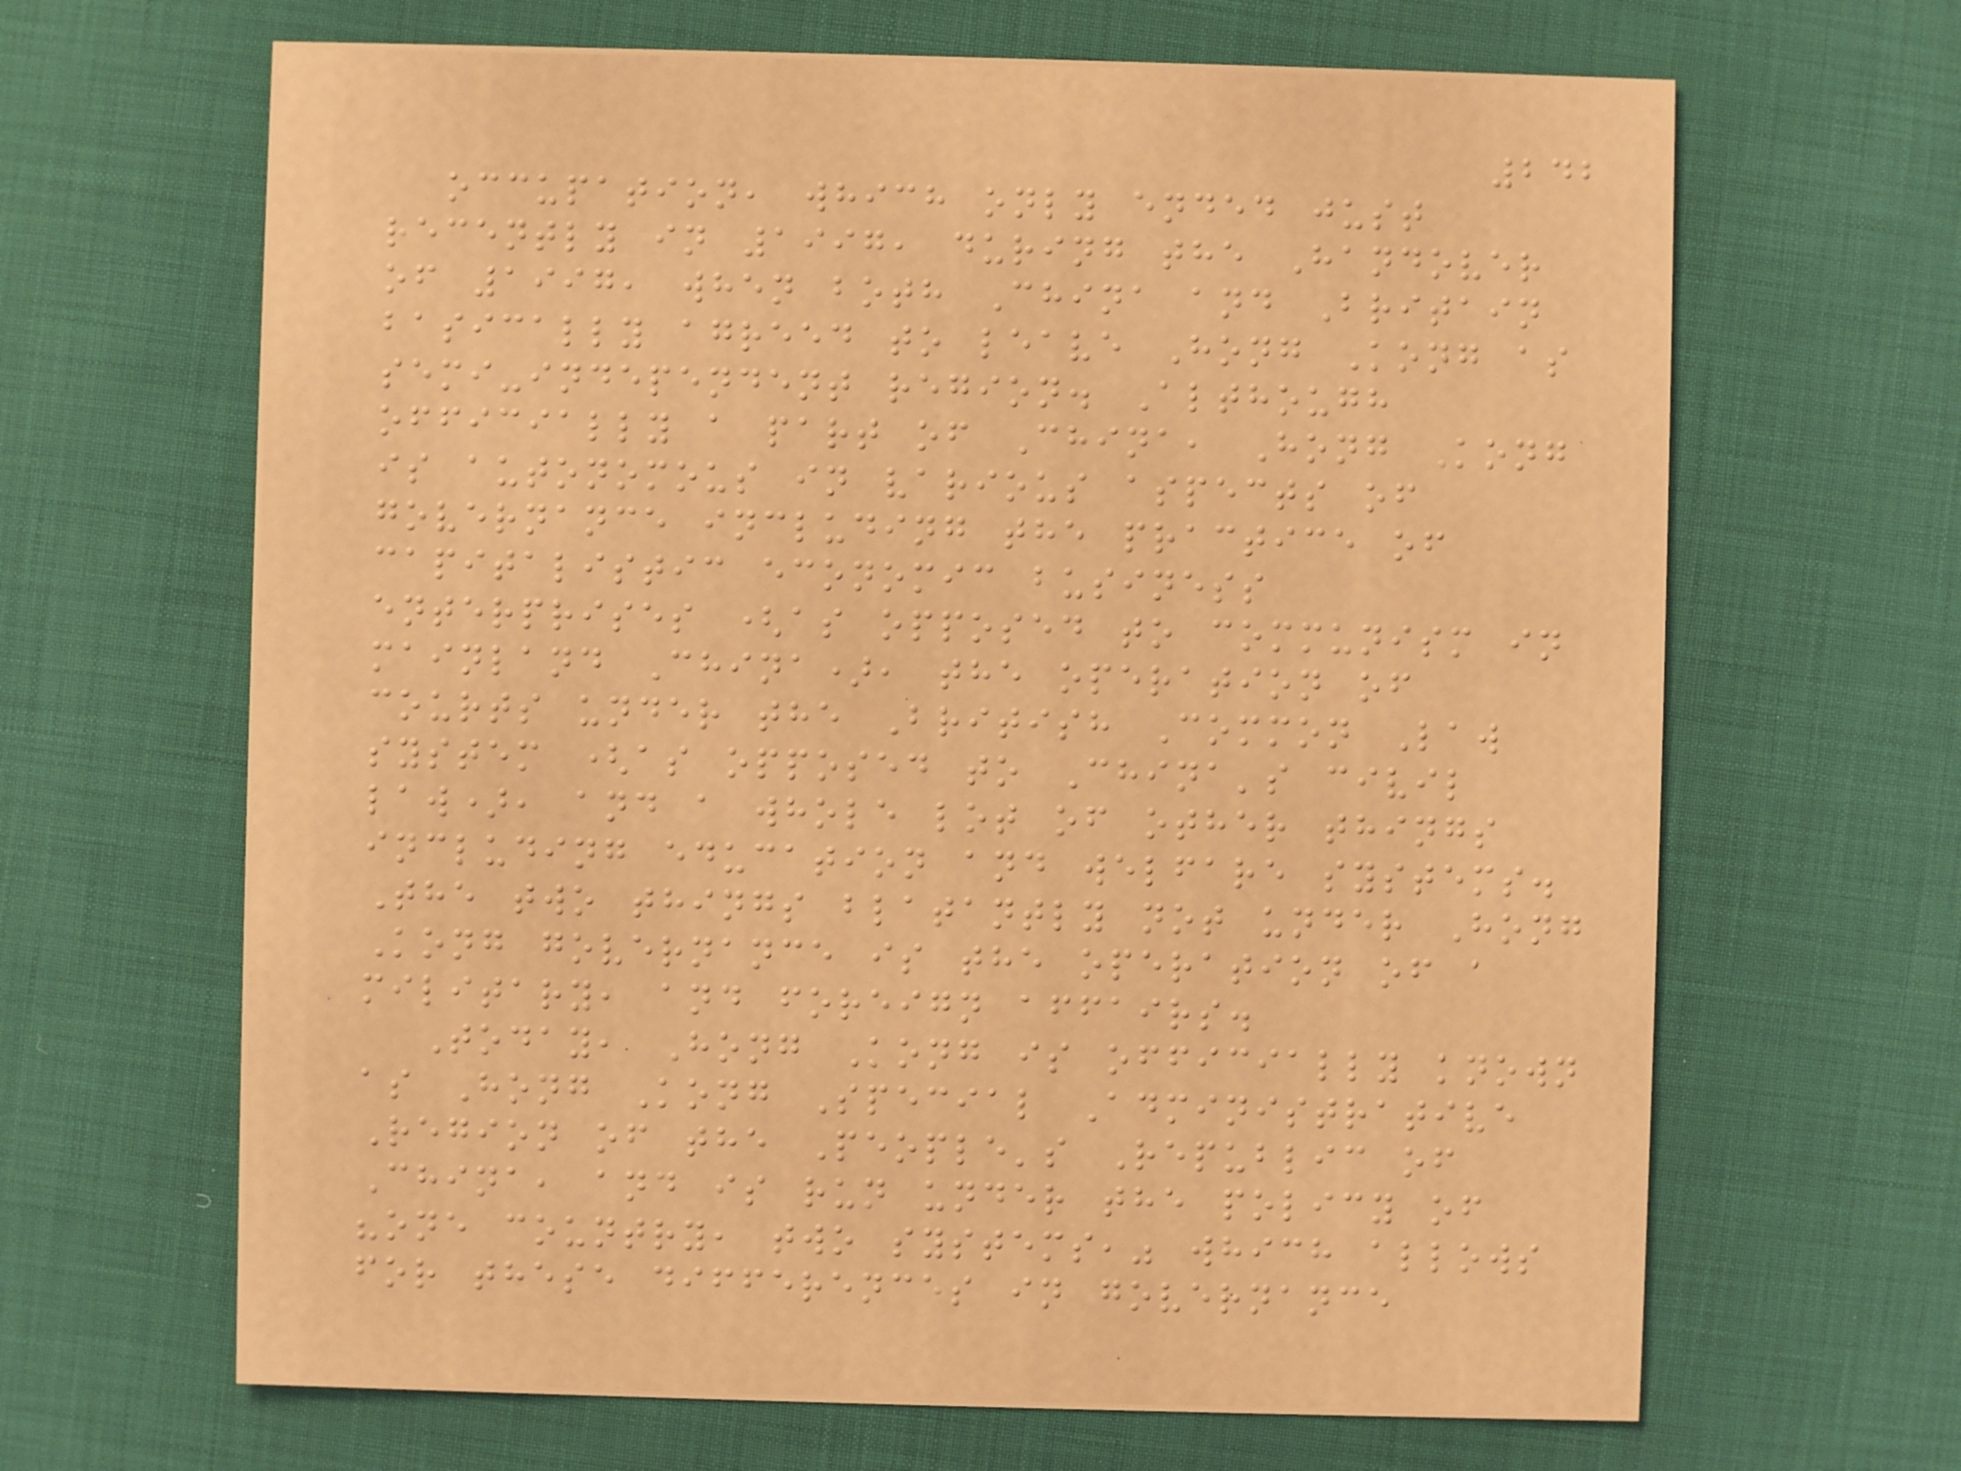242
occupation, which only ended just
recently in 1997, during the Handover
of 1997, when both China and Britain
basically agreed to leave Hong Kong as
semi-independent region. Although
officially a part of China, Hong Kong
is autonomous in various aspects of
governance including the practice of
capitalistic economic business
enterprises (as opposed to communism in
mainland China), the operation of
courts under the British Common Law
system (as opposed to China's civil
law), and a whole lot of other things
including education and welfare systems.
The two things blatantly not under Hong
Kong governance is the operation of a
military, and foreign affairs.
Today, Hong Kong is officially known
as Hong Kong Special Administrative
Region of the People's Republic of
China, and is run under the policy of
"one country, two systems," which allows
for these differences in governance
